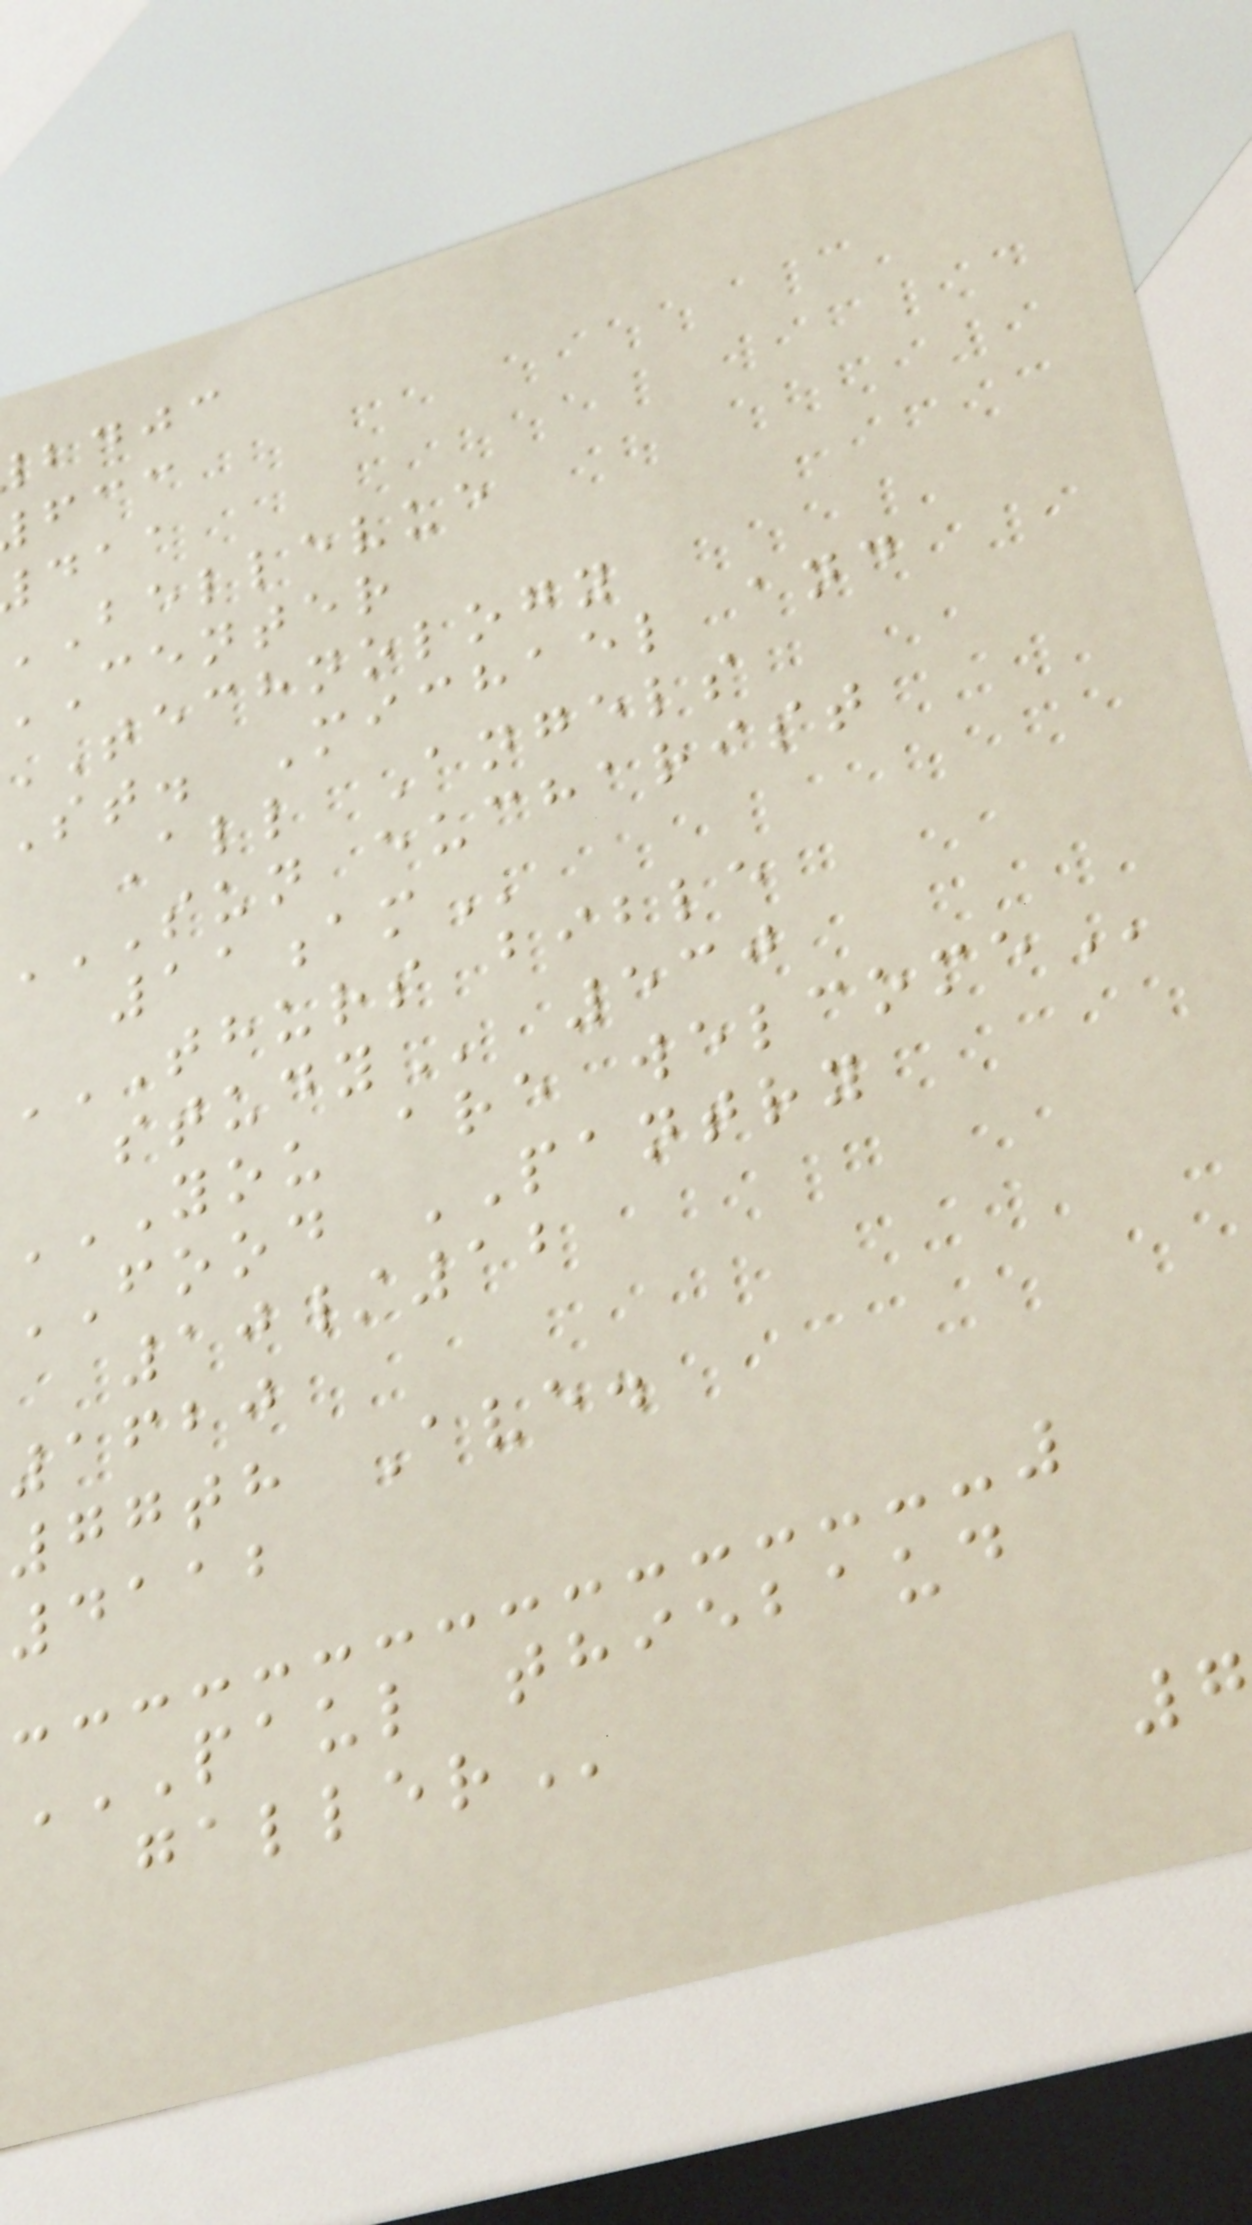bdjc
bellevue
center
technology
St. Michael and
All Angels
SUN EUCHARIST
THURS BIBLE
530
YOU ARE WELCOME
FOOD PANTRY
10/12
1620
77th Ave.
4112
PAUL THIEBAUD
